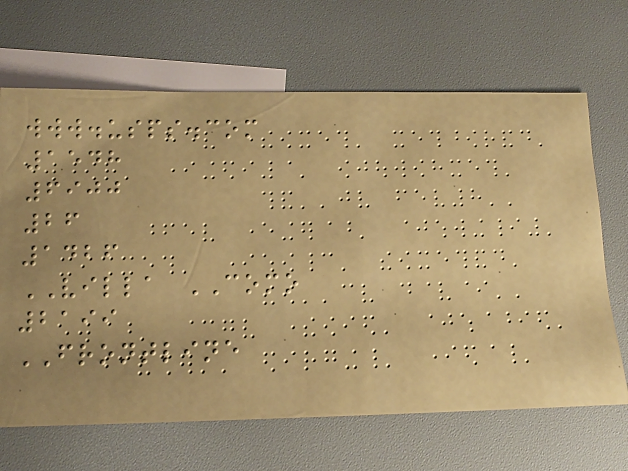www.usps.com
1548
6900
26
1426
VILLA COMO
2199
FRONTLINE
